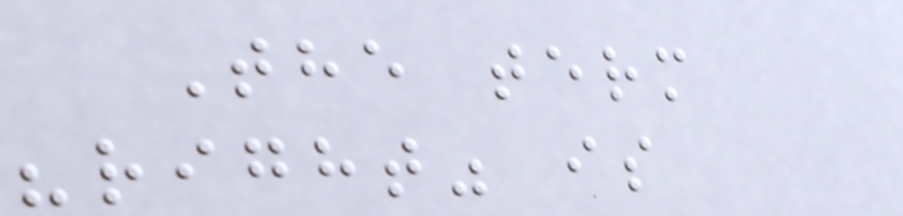The term
"right" is
